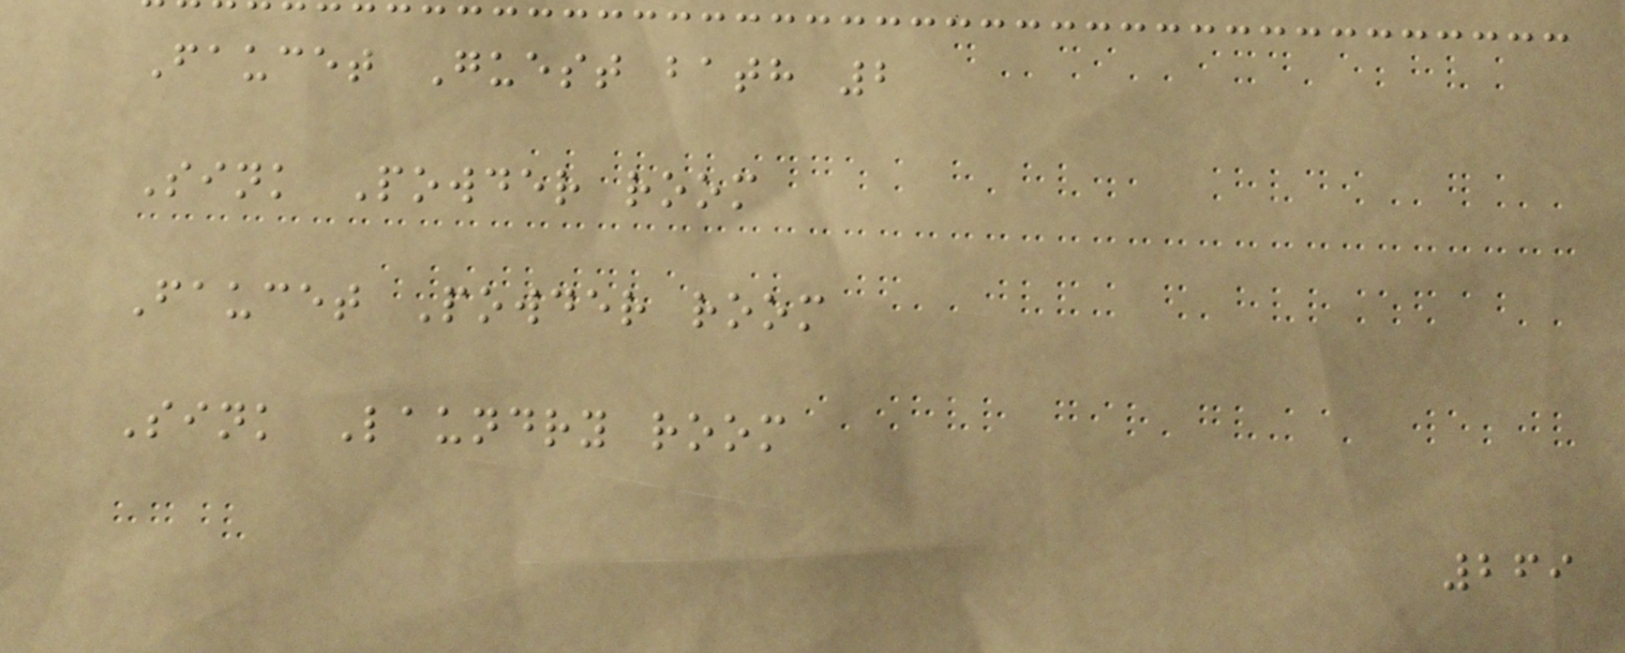Faucet Guest bath 2
Sink Powder room
Faucet Powder room
Sink Laundry room
269
